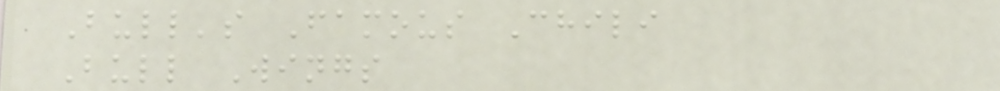Bull's Famous Chili
Bull Wings
